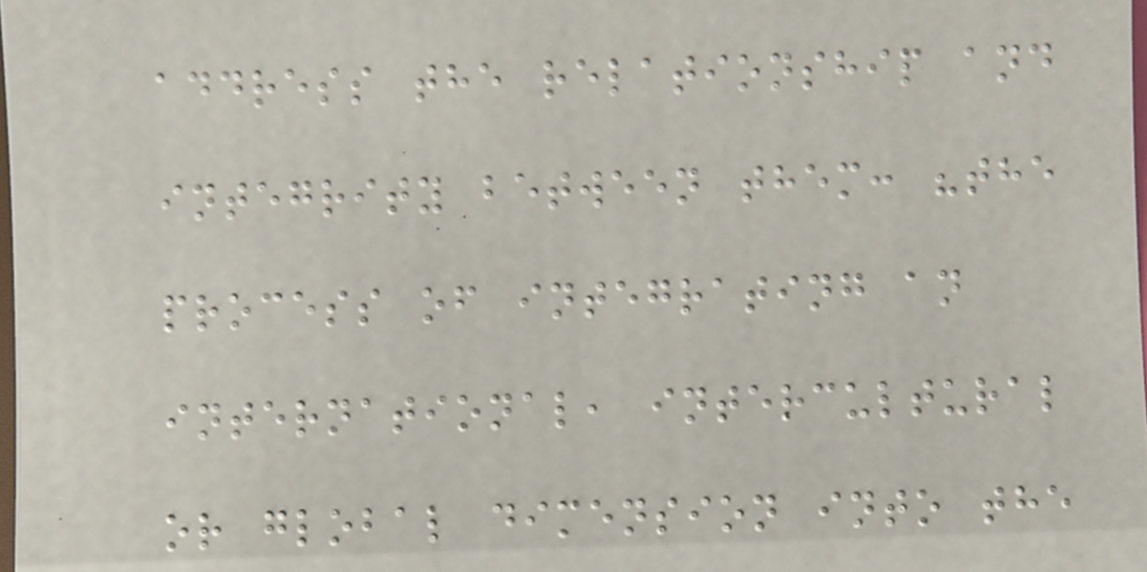address the relationship and
integrity between them: "the
process of integrating an
international, intercultural
or global dimension into the
